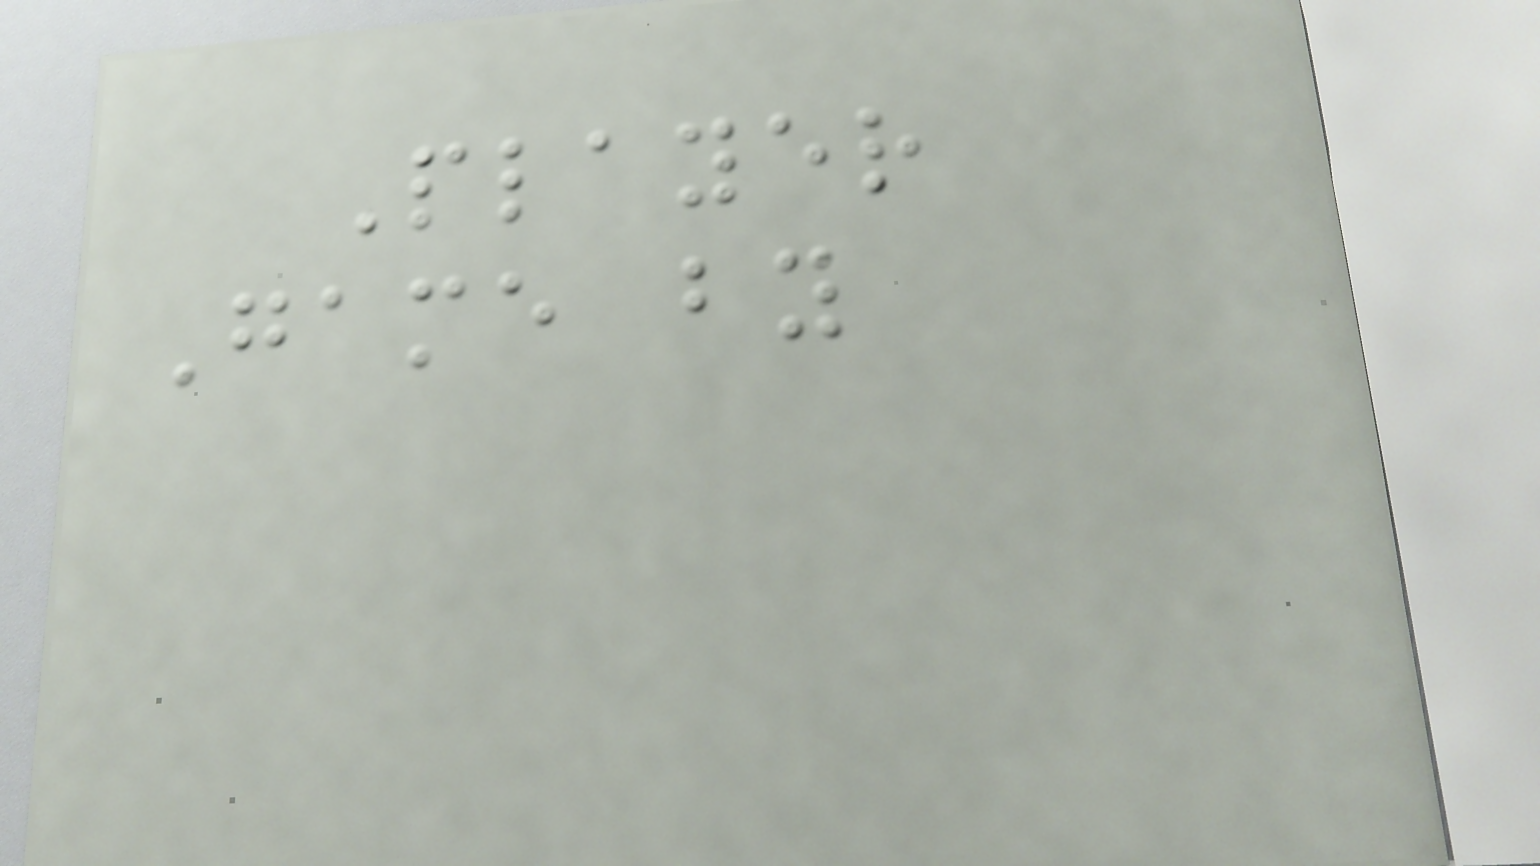Player
Game by
